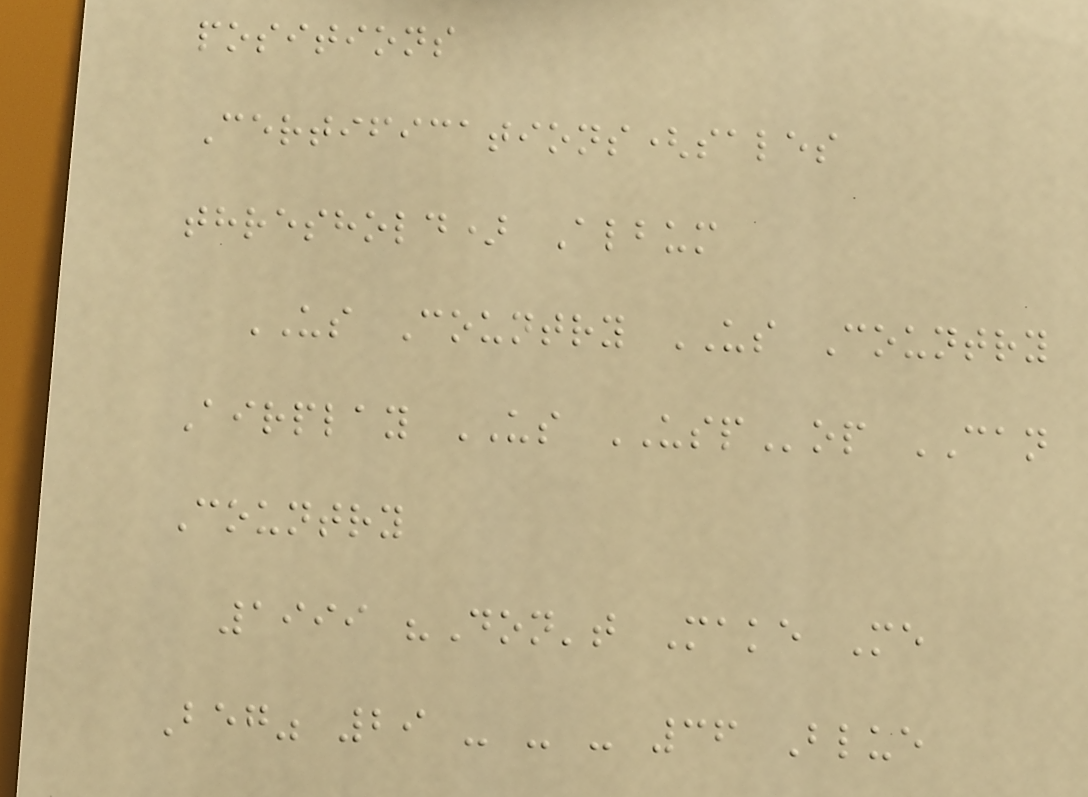positions
Certifications(sales
threshold) Album
US Country US Country
Airplay US USPop CAN
Country
1999 "Don't Make Me
Beg" 29 - - - 36 Blue
